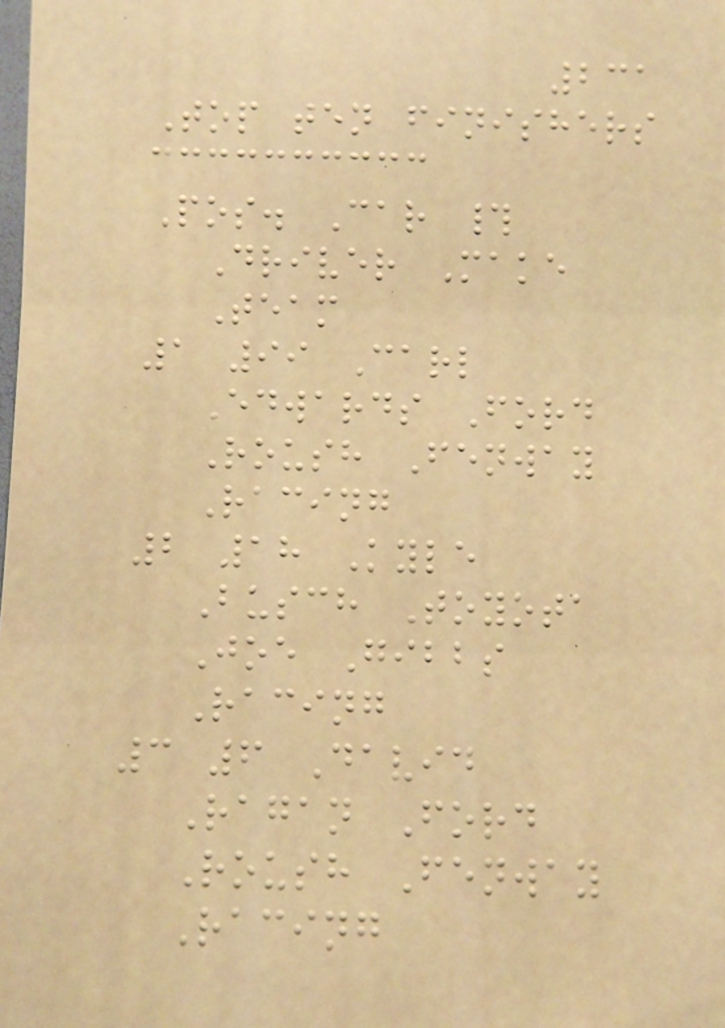231
Top ten finishers
Pos. Car #
Driver Make
Team
1 99 Carl
Edwards Ford
Roush Fenway
Racing
2 18 Kyle
Busch Toyota
Joe Gibbs
Racing
3 6 David
Ragan Ford
Roush Fenway
Racing
